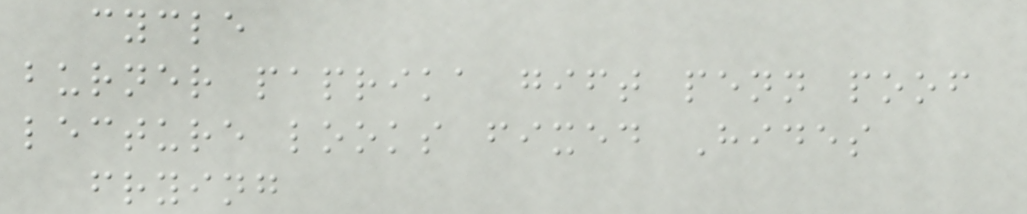cycle
burner paprika gift penn poof
lecture looks fixed Hides
frying
